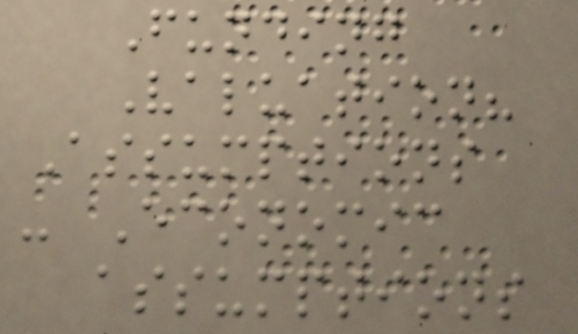Funding
Valuation?
Assumptions
- Economic
assumptions
